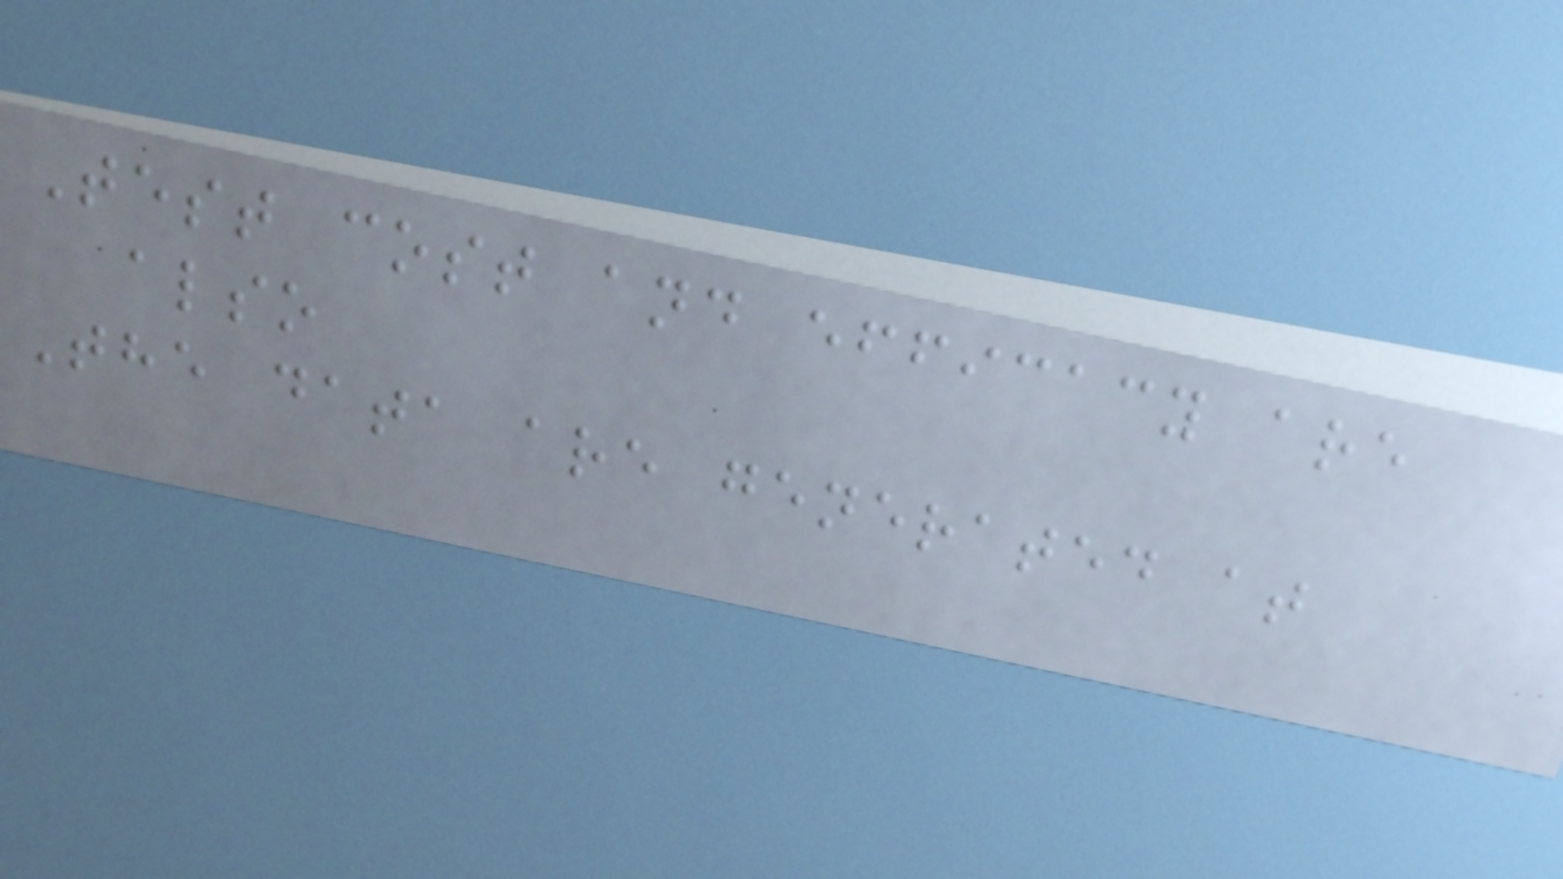Test cost and efficacy are
also
The data are generated at
